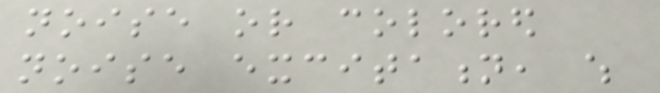noise or colored
noise excitation, which
